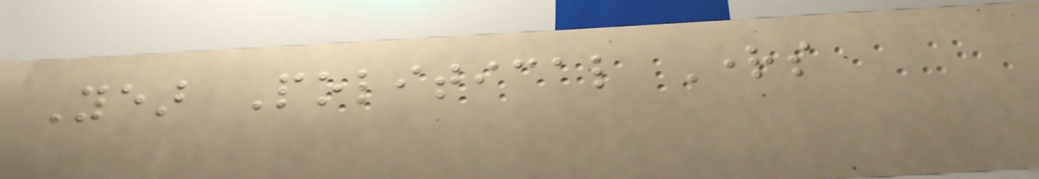Year Political Rights
